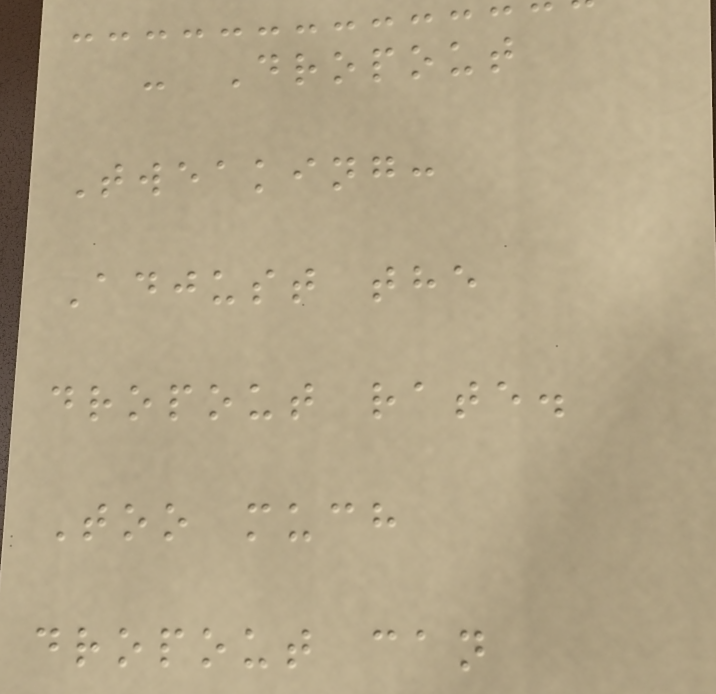- Dropout
Tweaking:
Adjust the
dropout rate.
Too much
dropout can
